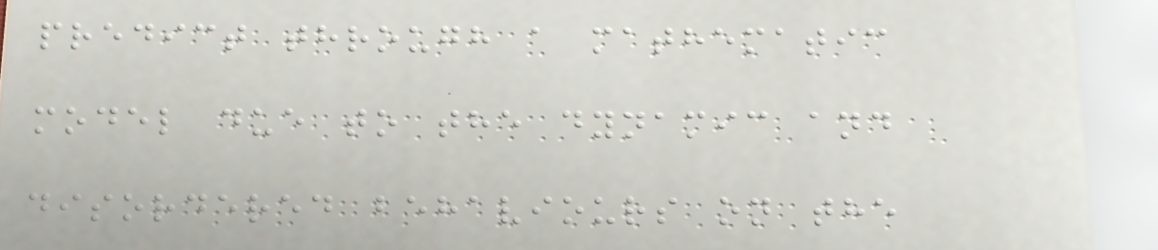predict through a mathematic
model due to the dynamic and
disordered behaviours on the
